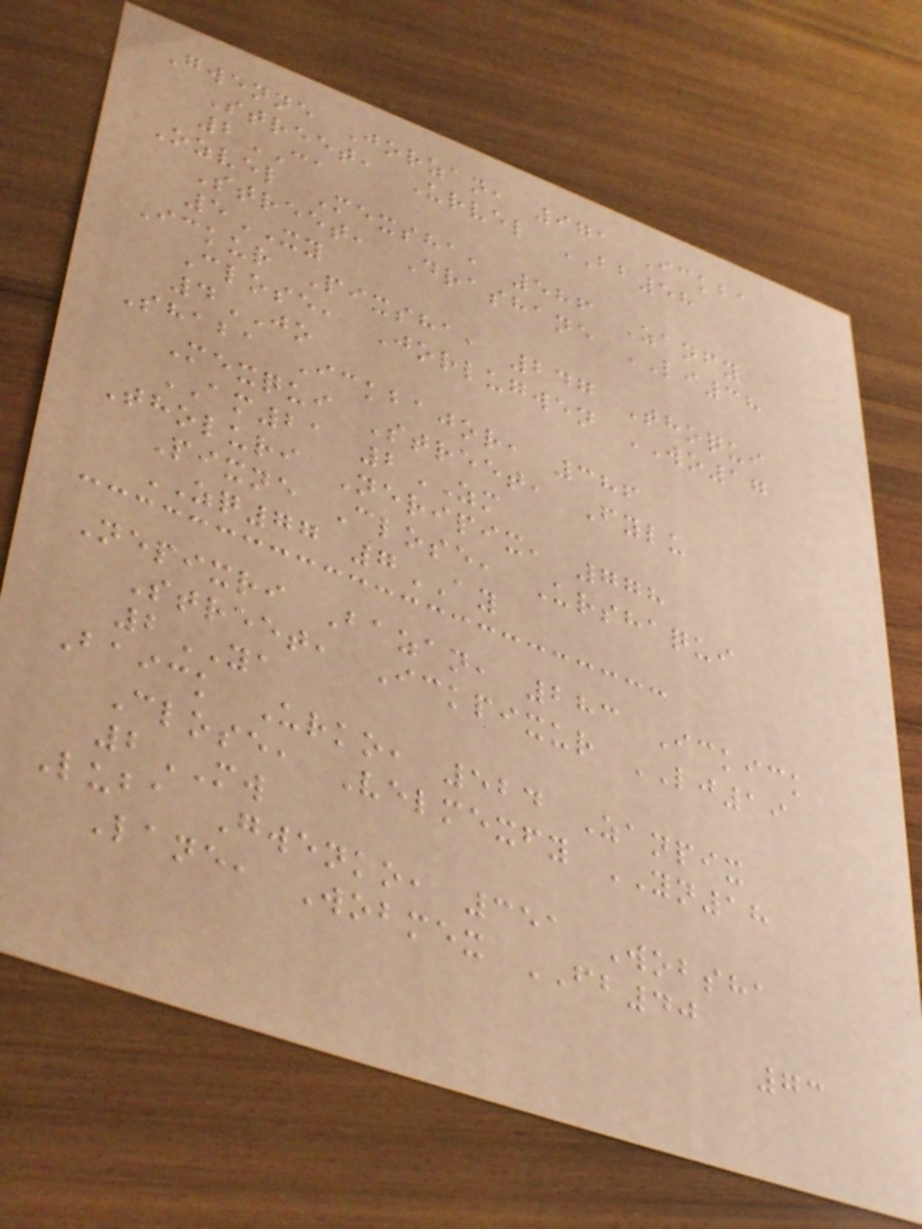Gwenne Jorzan, 971 Ickba
Street, Urvel BB58
2CA
Ozvel Mexsha, 586 Zanfy
Street, Drashane LI38
5XY
Ickur Pixsha, 247 Thoqui
Close, Jorlugwen WO17
4JO
Shaba Ickbajor, 386
Mexqui Street, Fylu
AM21 2ZM
Tholuri Neripix, 778
Pixne Close, Urshaqui
ZQ77 7AY
Nepixri Bazan, 283 Ickick
Street, Ickpixur LJ19
2YA
Baick Urko, 524 Zanpix
Close, Velmexfy YN18
2MW
Luba Gwenko, 351 Wobsha
Lane, Wobmex FB40
73
